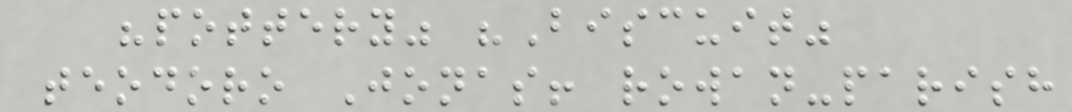"pottery" "Biscuit"
teodoro Jonas! rowan-parish
